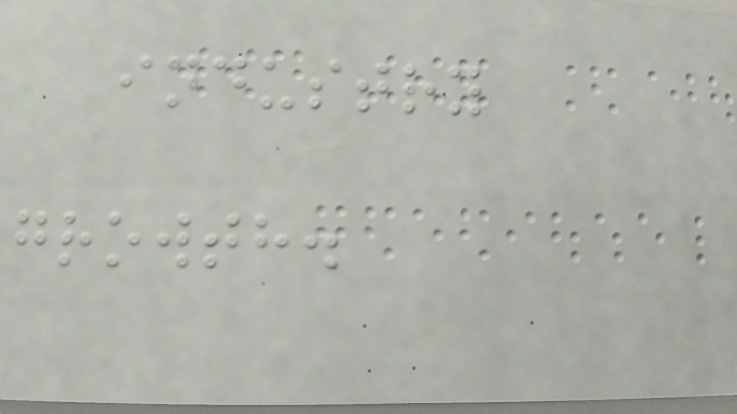industry
growth.
